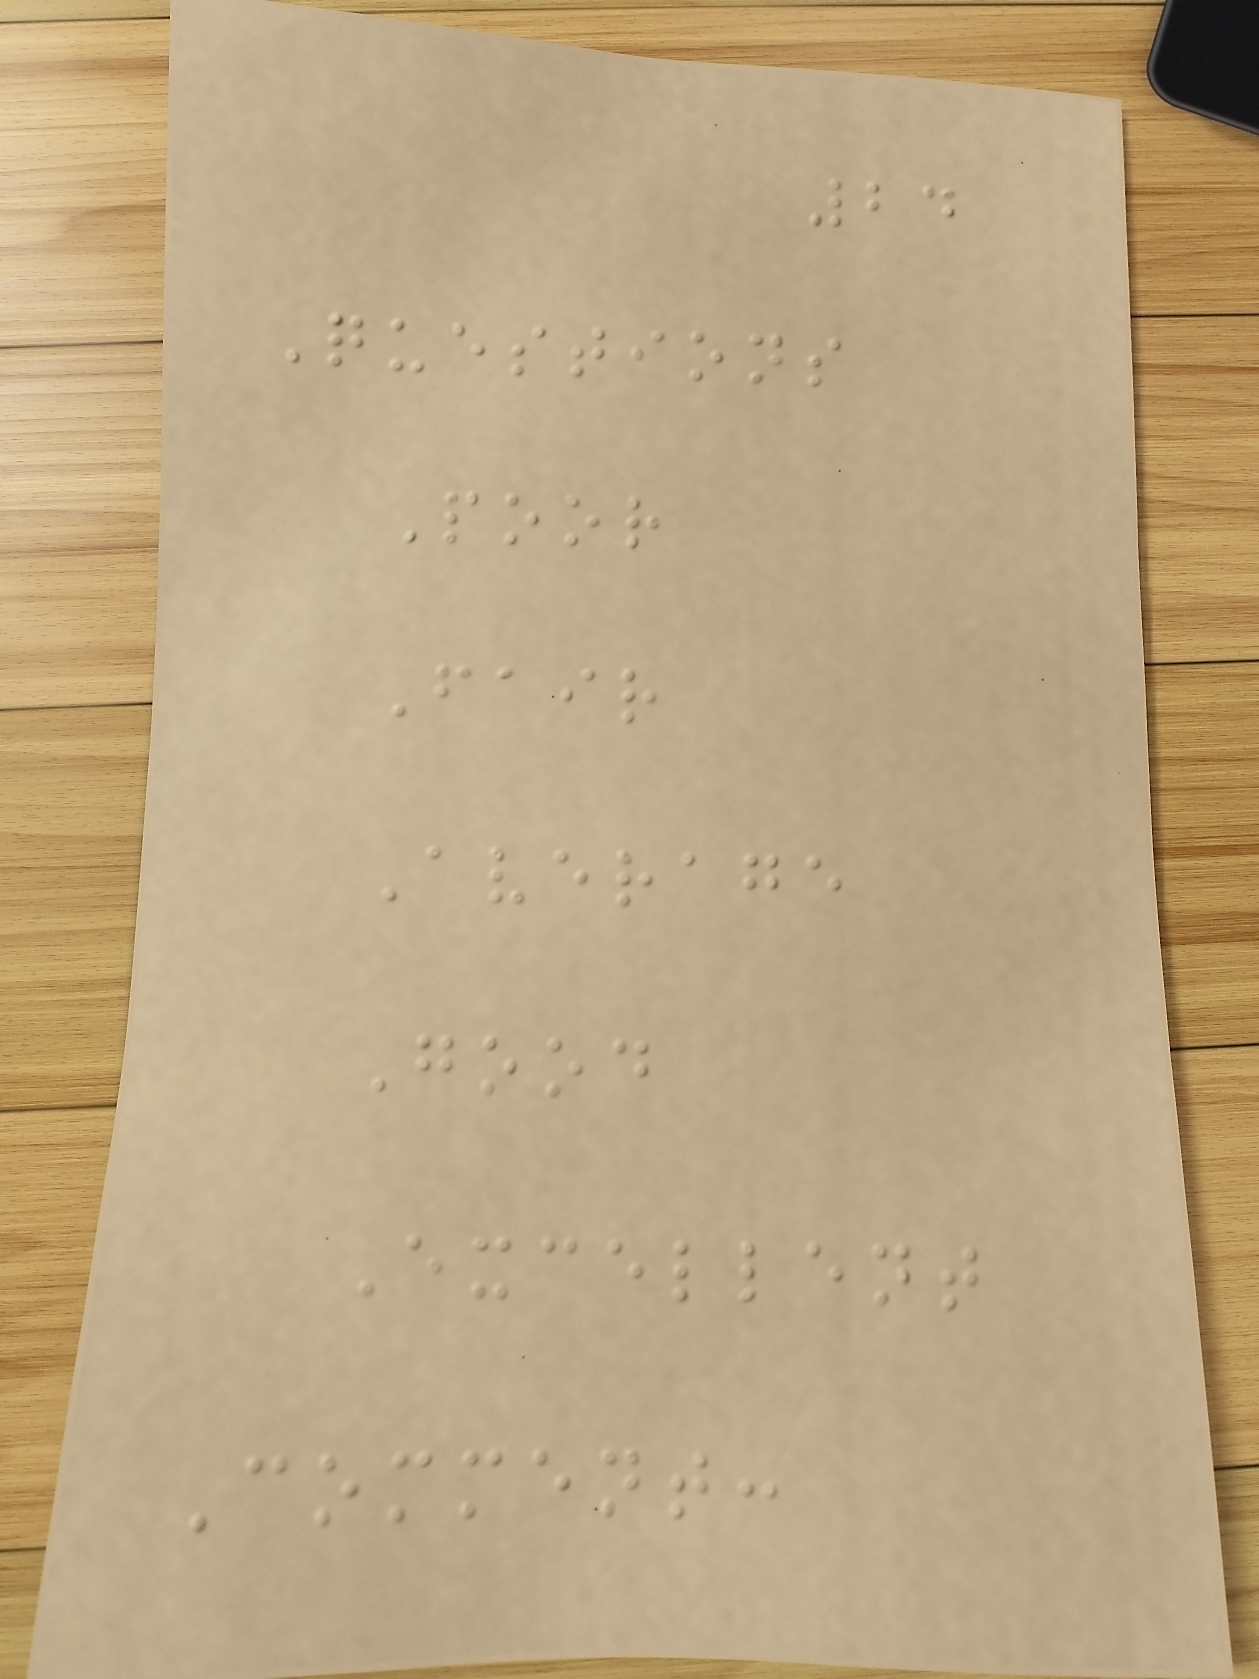24
Questions
Poor
Fair
Average
Good
Excellent
Comment:
